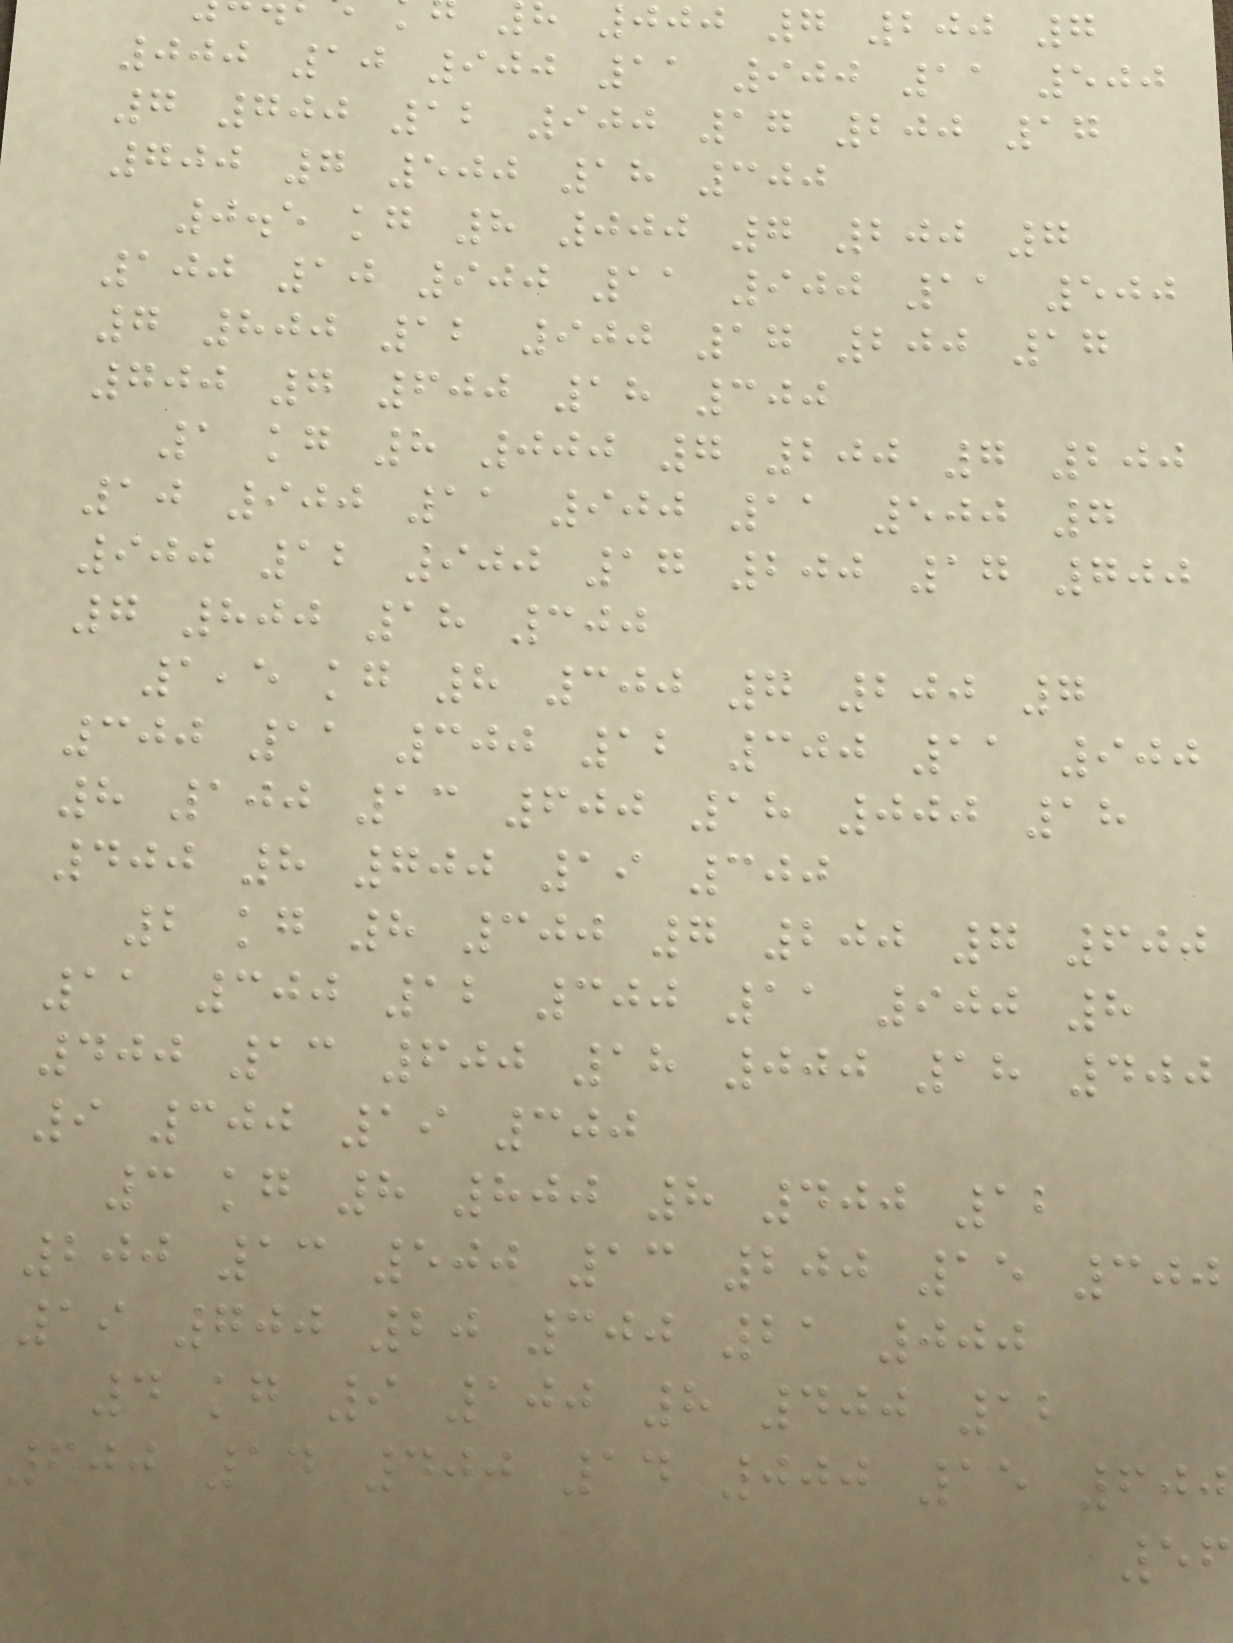h 000 7 200 7
000 10 900 11 900 11 500
7 700 12 900 17 200 17
700 7 500 18 300
0.5 kg 8 000 7 200 7
100 10 900 11 900 11 500
7 800 12 900 17 200 17
700 7 600 18 300
1 kg 8 000 7 200 7 200
10 900 11 900 11 500 7
900 12 900 17 200 17 700
7 800 18 300
1,5 kg 8 300 7 200 7
300 11 300 12 300 11 900
8 100 13 600 18 000 18
400 8 700 19 300
2 kg 8 300 7 200 7 600
11 300 12 300 11 900 8
400 13 600 18 000 18 400
9 300 19 300
3 kg 8 800 8 400 12
200 13 500 13 200 15 300
19 700 20 300 21 000
4 kg 9 100 8 400 12
600 14 400 14 000 15 600
56
